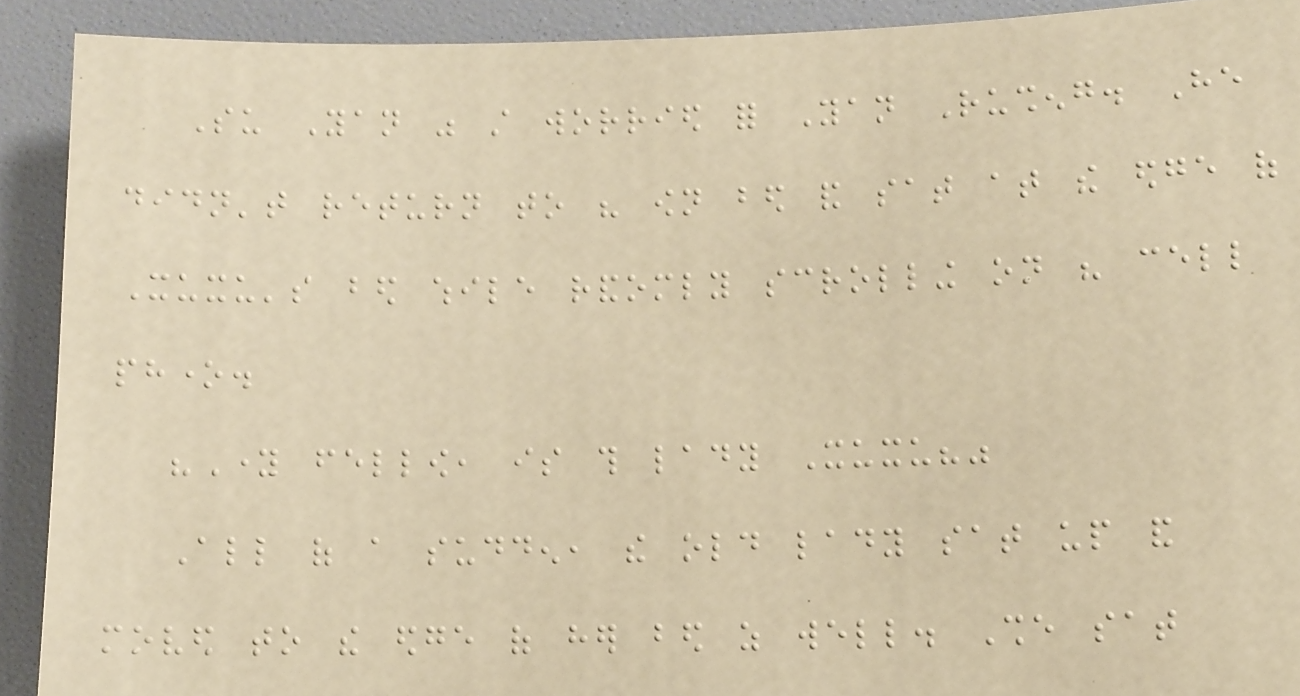Su Yan was still worried for Yan Rusheng. He
didn't return to his own bed and sat at the edge of
Xuxu's bed while randomly scrolling on his cell
phone.
"Young fellow, is this lady Xuxu?"
All of a sudden, the old lady sat up and
moved to the edge of her bed as well. She sat
